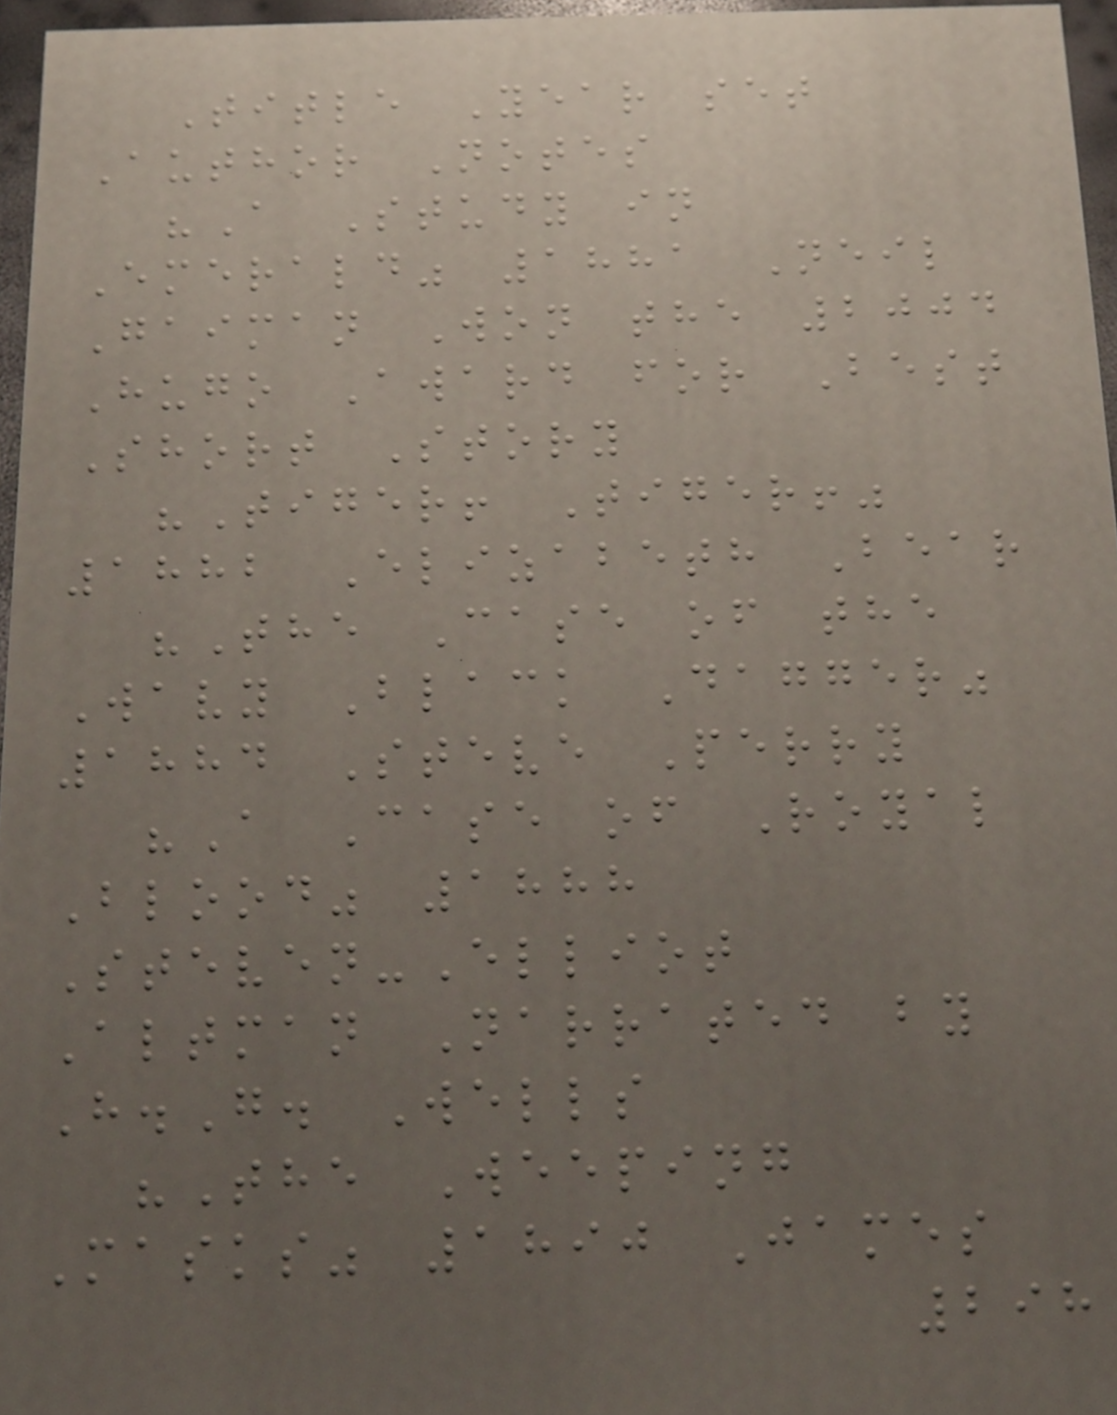Title Year set
Author Notes
"A Study in
Emerald" 1881 Neil
Gaiman Won the 2004
Hugo Award for Best
Short Story
"Tiger! Tiger!"
1882 Elizabeth Bear
"The Case of the
Wavy Black Dagger"
1884 Steve Perry
"A Case of Royal
Blood" 1888
Steven-Elliot
Altman Narrated by
H.G. Wells
"The Weeping
Masks" 1890 James
298
